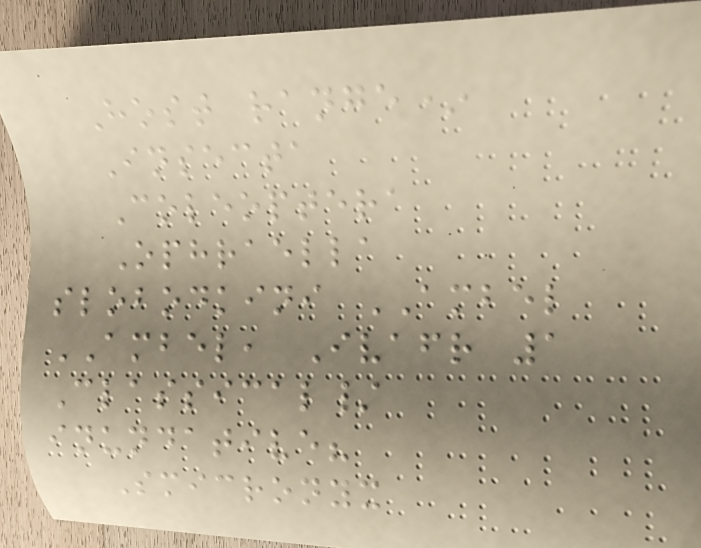Host range*
Insecta
Coleoptera
Ophraella
slobodkini AMBEL
AMBEL, Ivafr 1
Classical/
inundative?
Smicronyx
